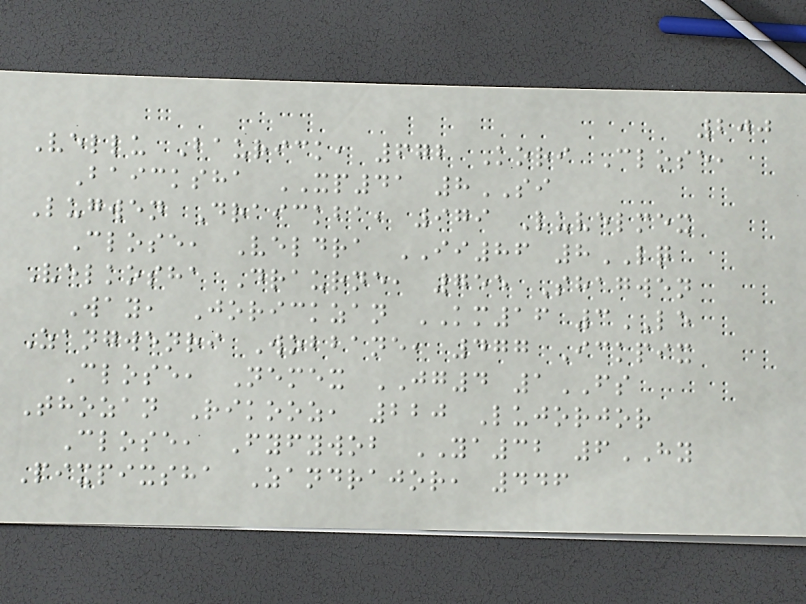200
Vellu Baurick, 672 Kori Close,
Baicksha XP41 8SI
Lugwen Draickba, 979 Luvelmex
Close, Veldra II86 8LQ
Velkosha Draurne, 755 Shagwen
Way, Jorickzan KM16 3LE
Zangwenri Wobbane, 477 Ickpix
Close, Nemex JG4 1FS
Thozan Rikooz, 220 Lujorjor
Close, Fyfywob YA32 6HY
Pixpixsha Zandrajor, 446
